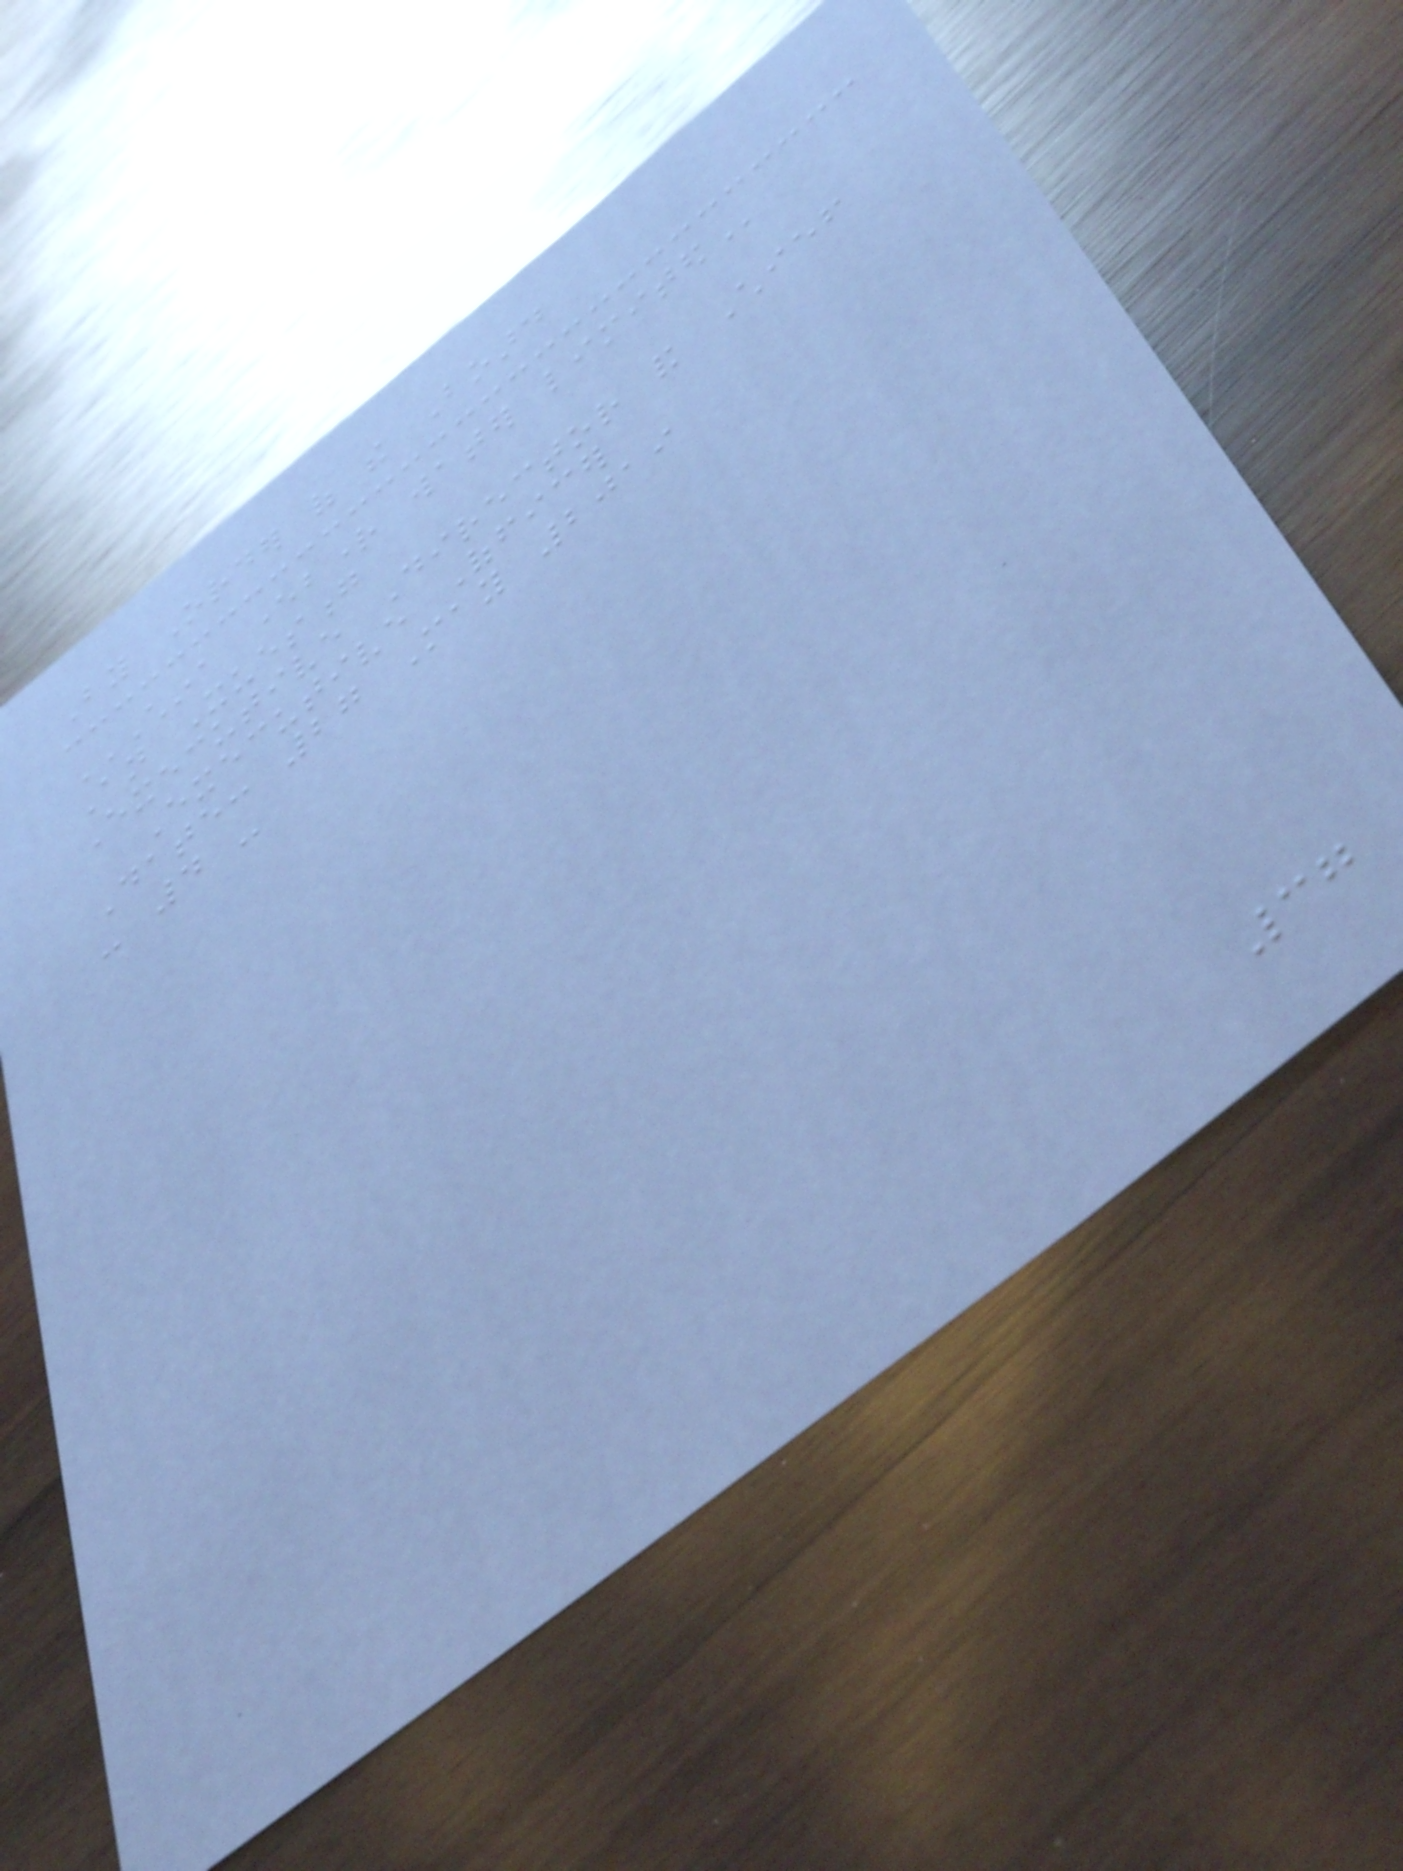By Order of the Board
CHINA EVERBRIGHT WATER LIMITED
An Xuesong
Executive Director and Chief
Executive Officer
Date: 27 May 2019
- 4 -
37
